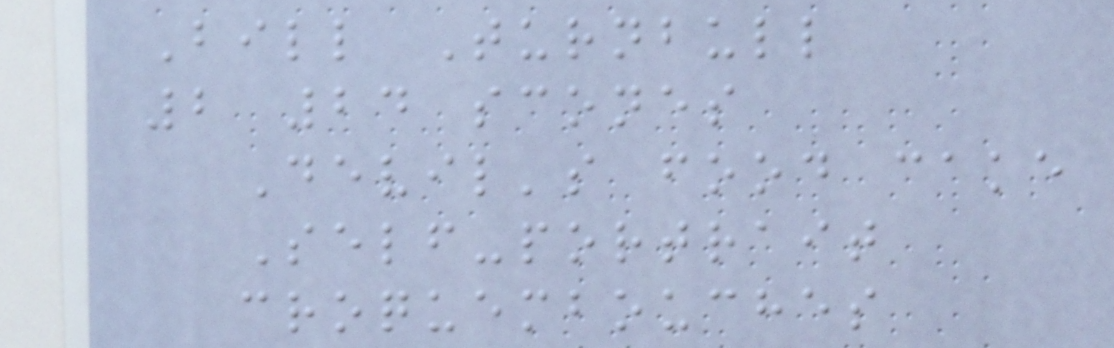Bill Turnbull
2 24 scones
Devil's food cake
Self-portrait
croquembouches
